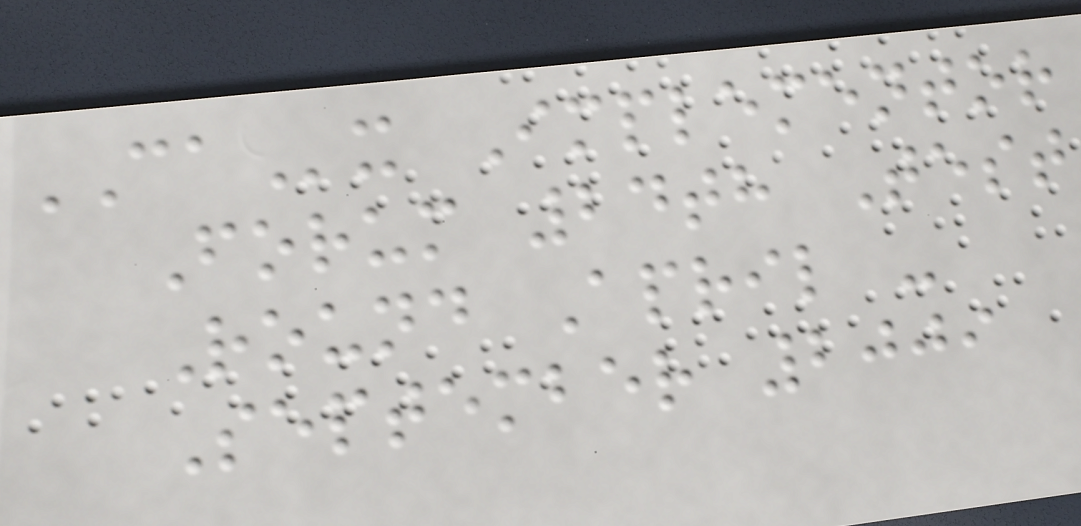CAx Implementor
Forum 24th Test
Round April -
September 2009
